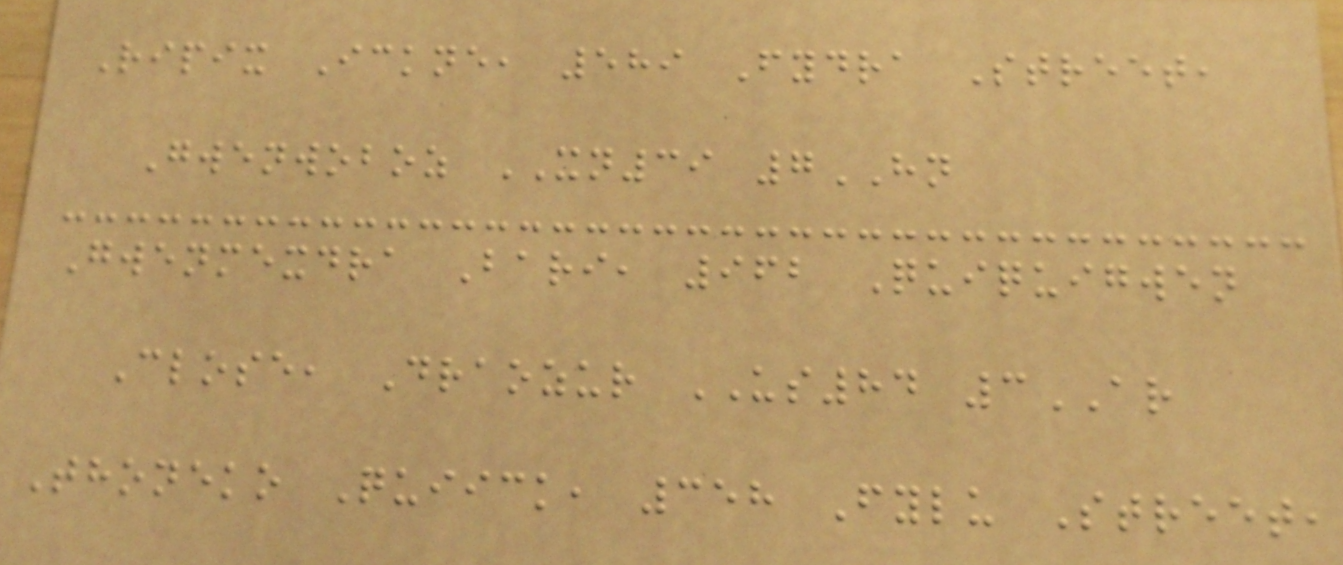Ripix Ickne, 589 Fydra Street,
Gwenwoboz XN39 7HN
Gwenmexdra Bari, 962 Quiquigwen
Close, Draozur US84 3AR
Thoneko Quiick, 358 Fylu Street,
